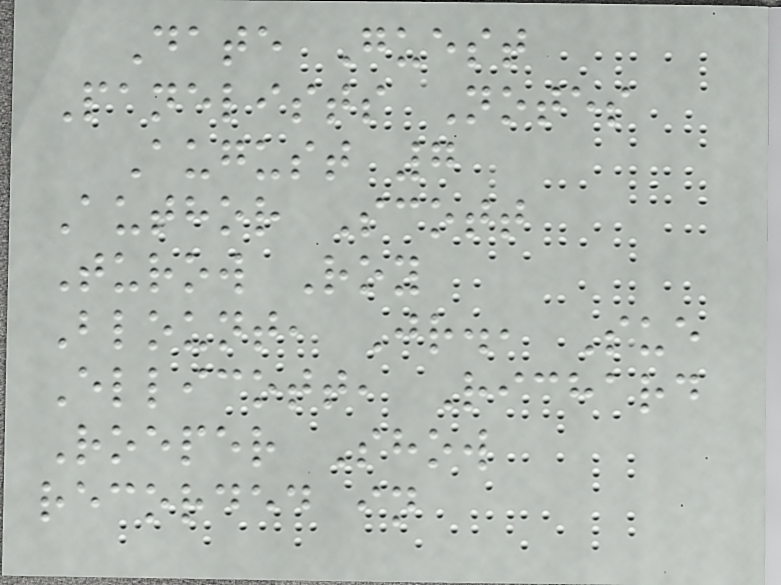Date Guest
Panelists Notes
August 7
Author Scott
Turow Roy
Blount, Jr., Sue
Ellicott, Richard
Roeper Show
recorded in
